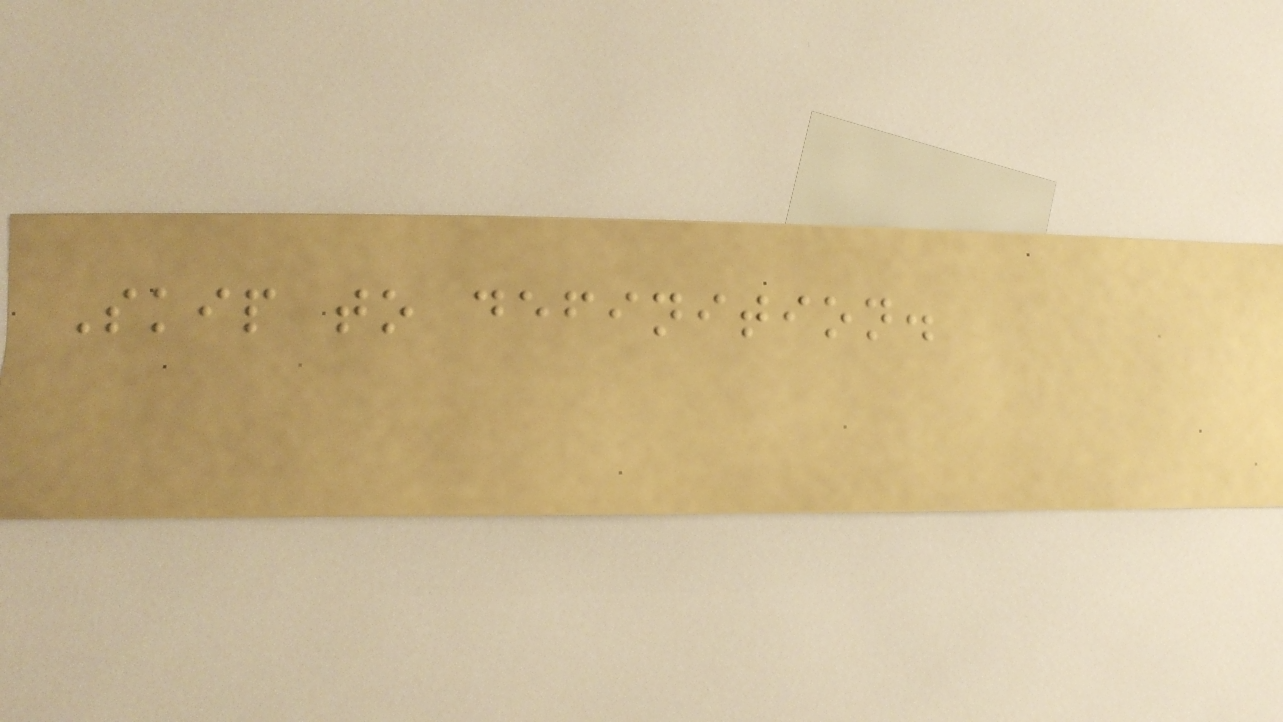Skip to definition.
